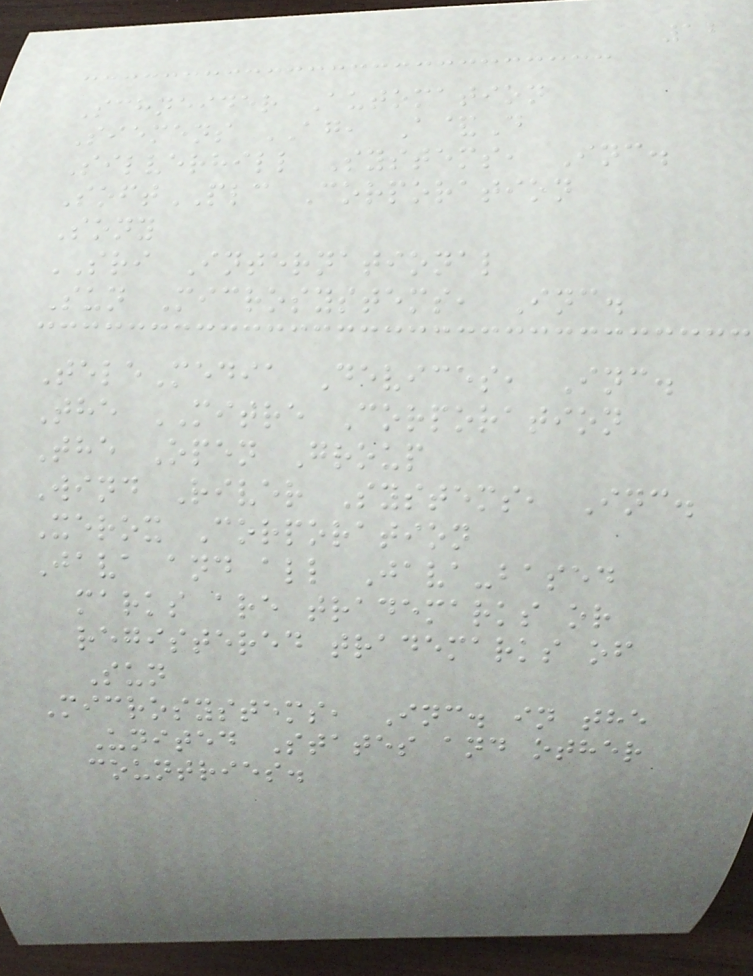12
Schneider Automation
Siemens AG, A&D
Silverhill Systems, Inc.
SoftPLC Corporation
Sony
SRI International
Sun Microsystems, Inc.
TeleMedia Devices, Inc.
The MITRE Corporation
The Open Group
Wind River Systems, Inc.
Xerox Corporation
Java and all Java-based
marks are trademarks or
registered trademarks of
Sun
Microsystems, Inc. in the
United States and other
countries.
